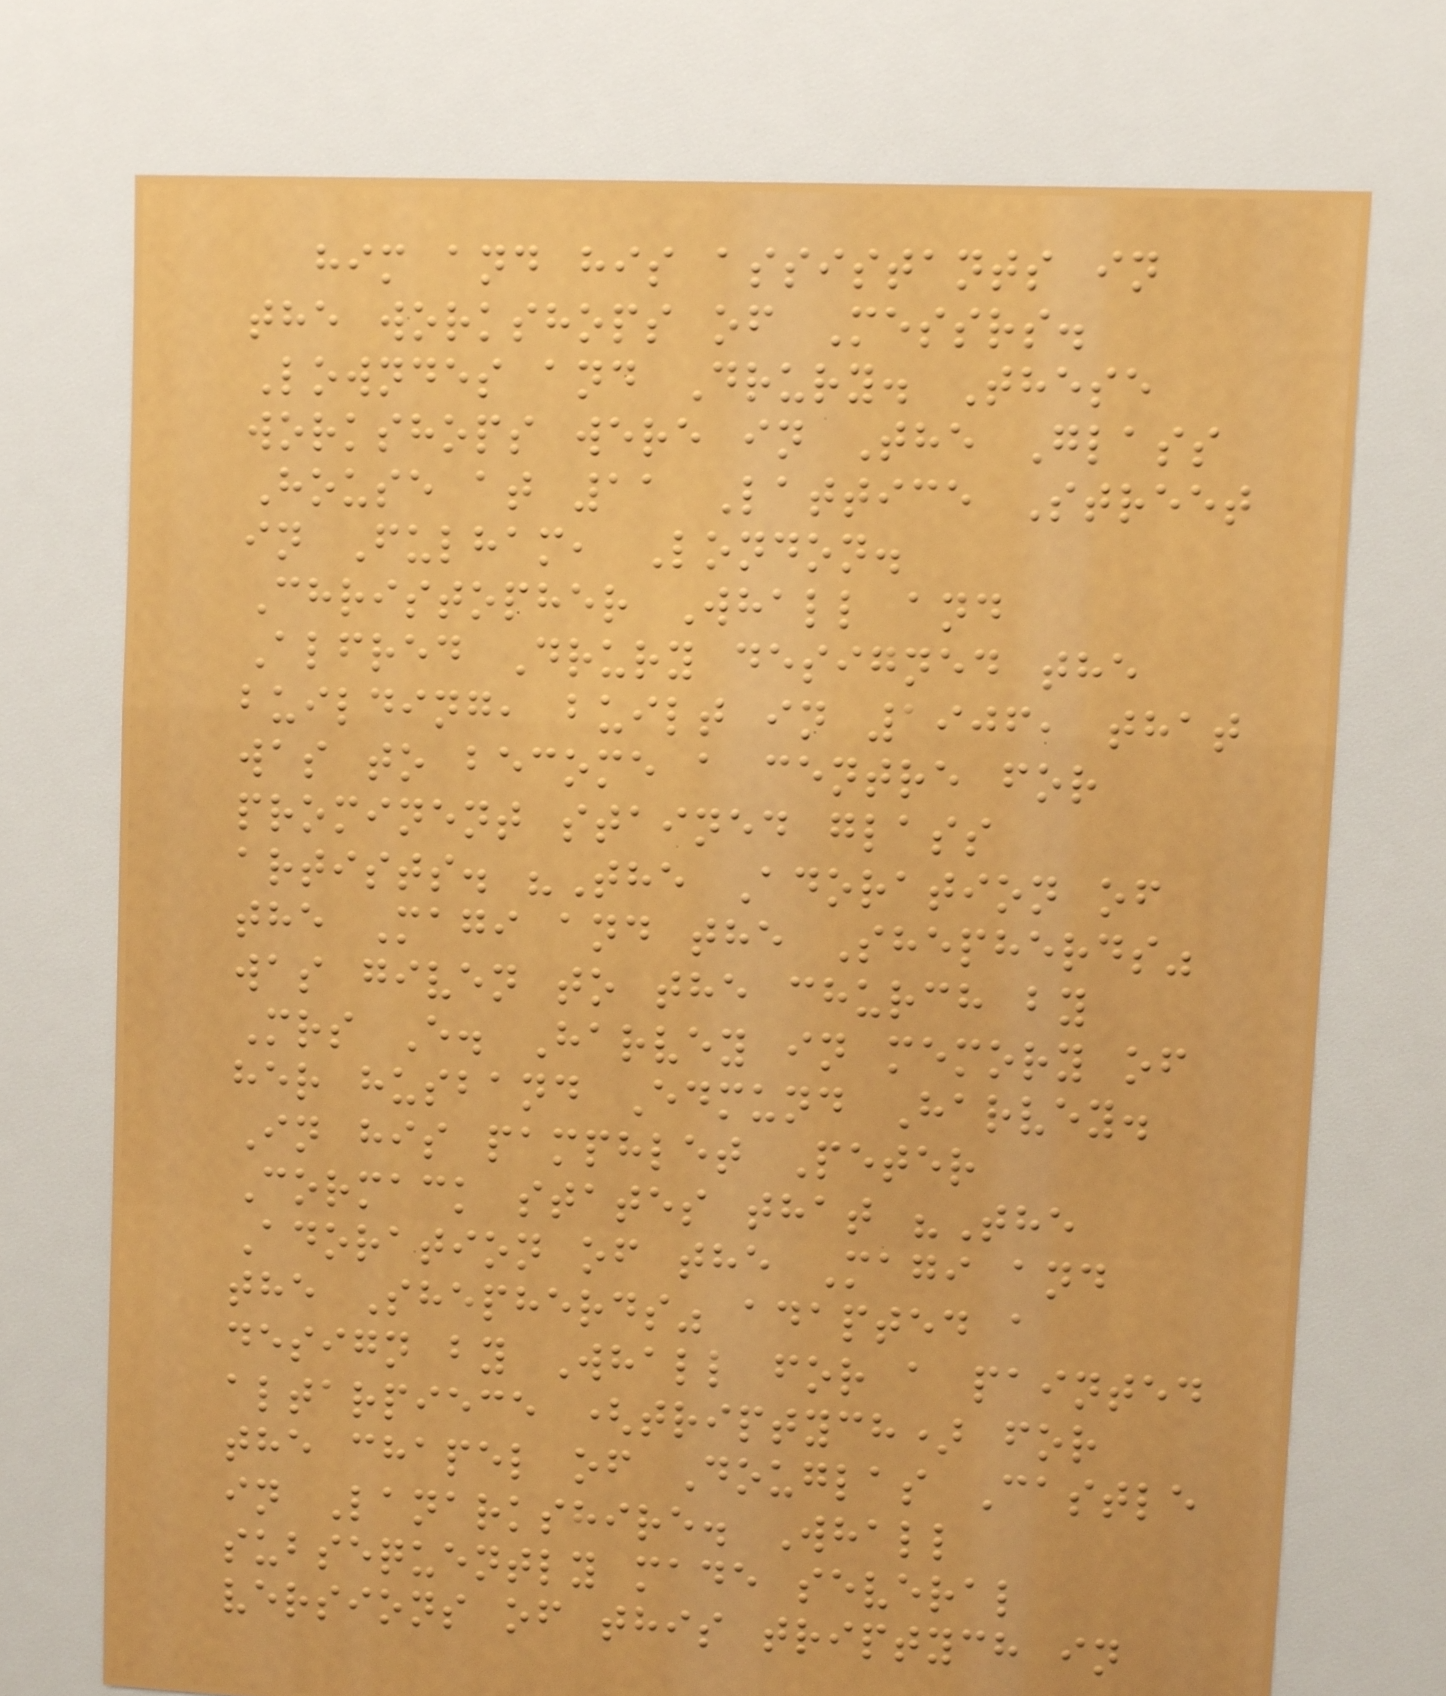him and his assistants in
the workshops of Messrs.
Lowndes and Drury. These
workshops were in The Glass
House at 11 Lattice Street
in Fulham, London.
Christopher Whall and
Alfred Drury designed the
building, built in 1906, that
was to become a centre for
prominent stained glass
artists. "The Adoration of
the Magi and the Shepherds"
was given to the church by
Mrs E. Harvey in memory of
her husband Edmund Harvey.
In his pamphlet Peter
Cormack states that "The
Adoration of the Magi and
the Shepherds" adapted a
design by Whall for a painted
altarpiece (triptych) for
the chapel of Douglas Castle
in Lanarkshire. Whall
subsequently made several
versions of this triptych in
